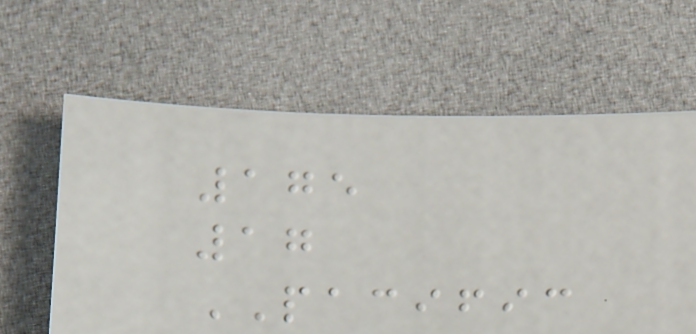175
17
PACIFIC
